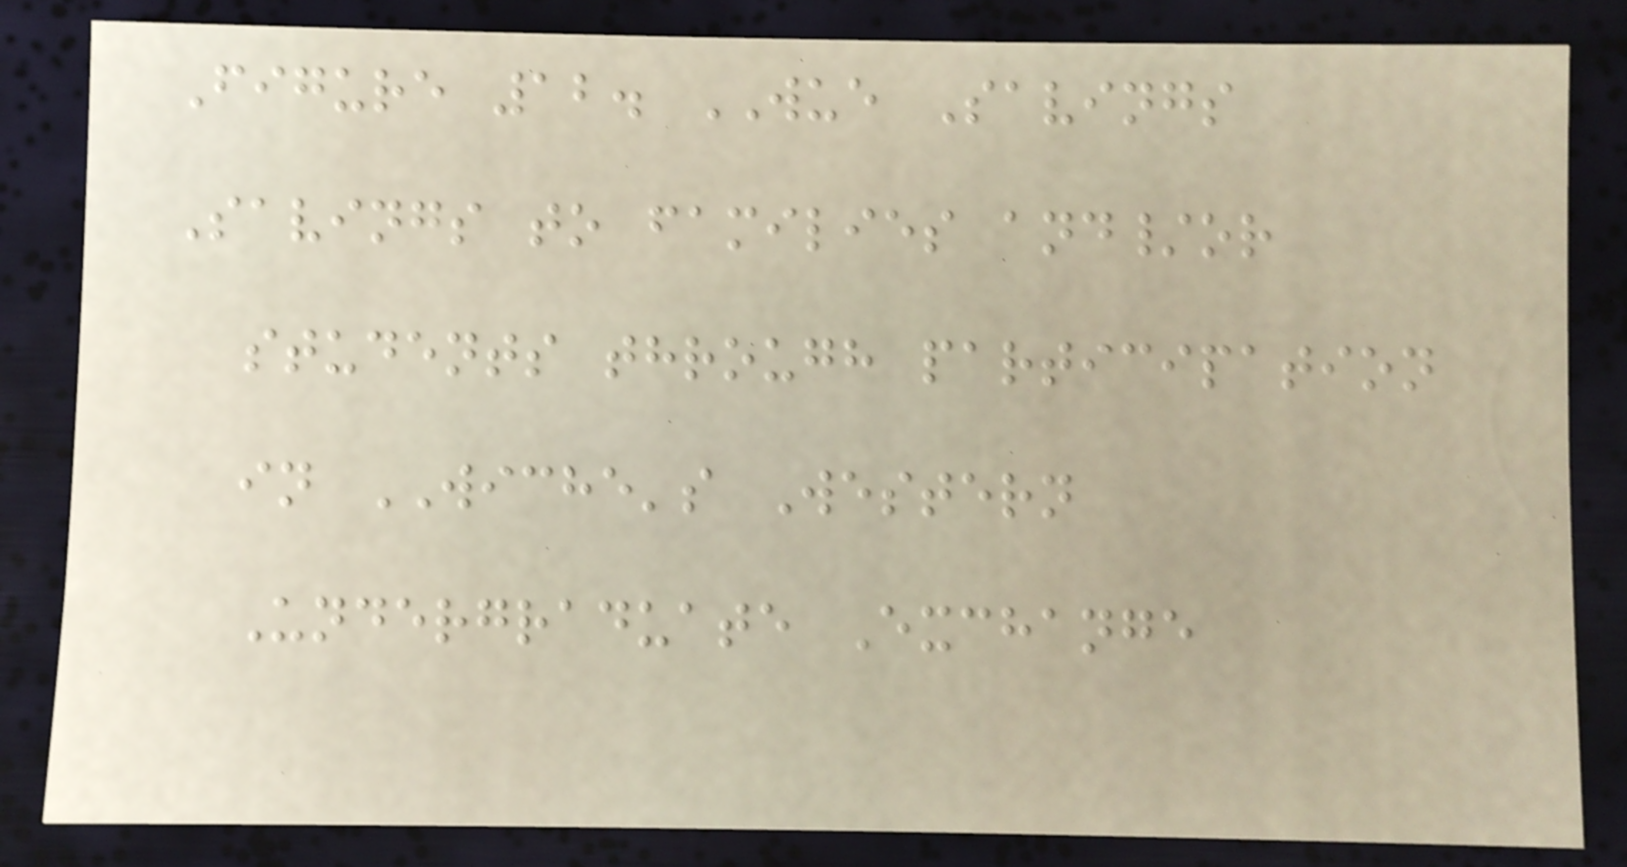Figure 12. WUE Savings
Savings to families and/or
students through participation
in WICHE's Western
Undergraduate Exchange
